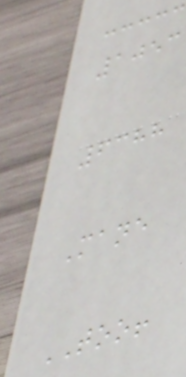1053
6388
Mane
TOO!
